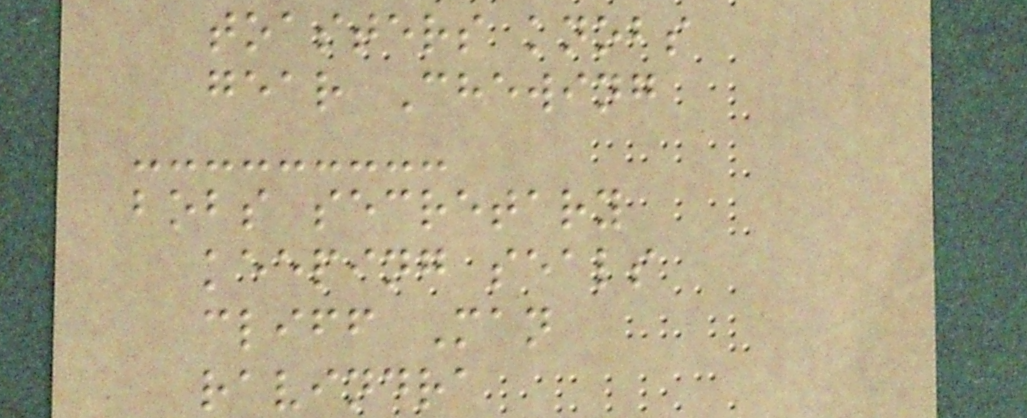toasters knobs
gear Chewing
bobs secretary
keeping seals
cliff Man
ravindra
